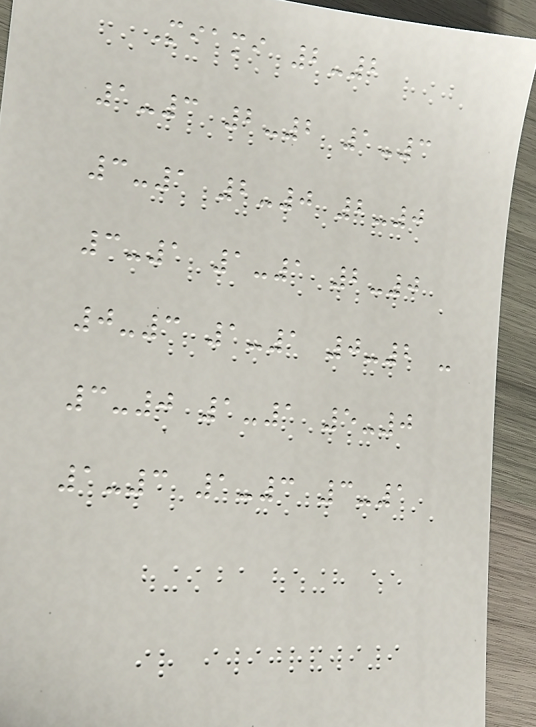Miami 2-2
1-3 2-2 1-3
3-1 2-0 2-0
3-1 1-1 2-0
0-3 1-1 0-2 -
3-0 1-1 5-0
1-3 1-3 3-1
